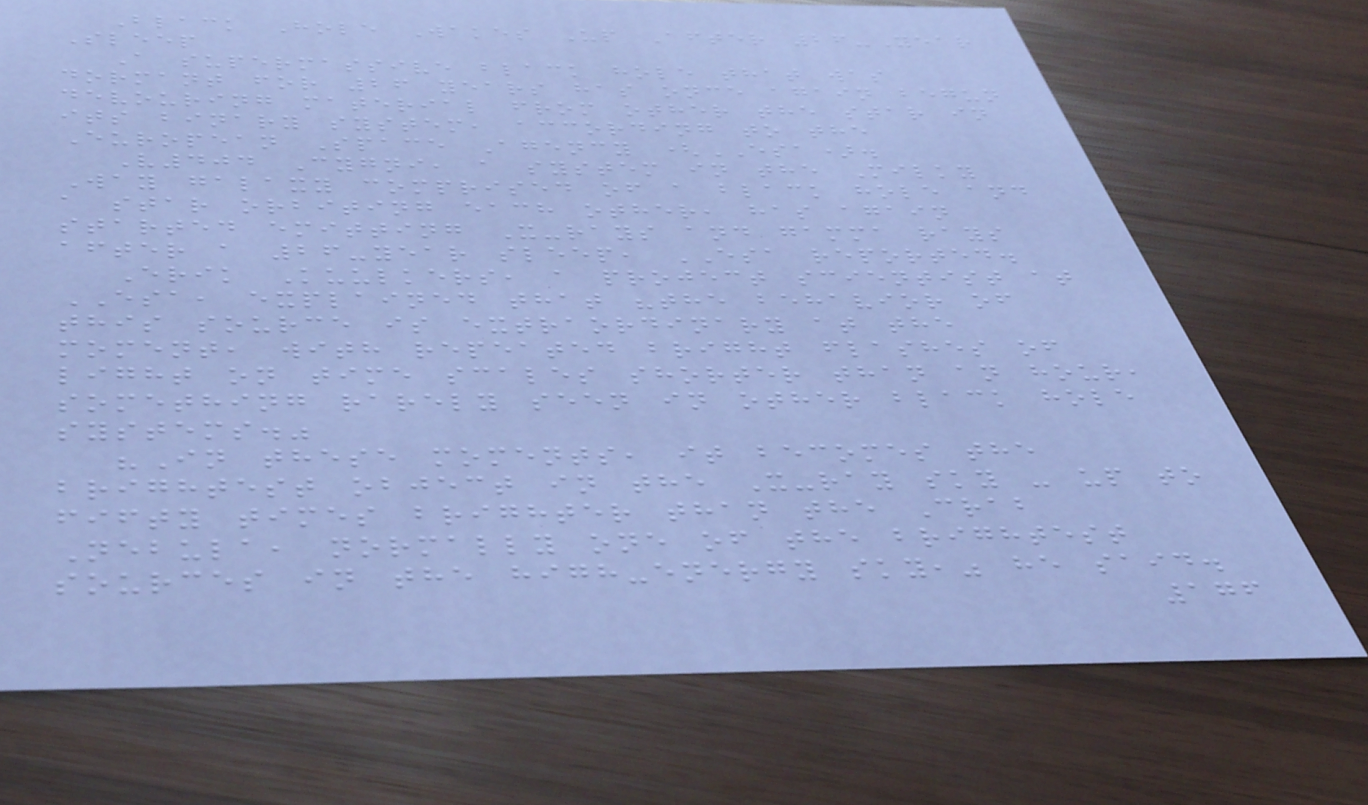Black Hole Wakes Up After 26-Year
Sleep
A supermassive black hole that was
dormant for 26 years has once again begun
devouring material from other the star in
its binary system, according to the
European Space Agency (ESA).
V404 Cygni, a system in the Milky
Way galaxy comprised of a black hole and
a star orbiting each other, has again
started emitting X-rays and gamma rays
after a 26-year sleep, ESA reported.
Erik Kuulkers, a project scientist at
ESA, explained that "the behavior of
this source is extraordinary at the
moment, with repeated bright flashes of
light on time scales shorter than an hour,
something rarely seen in other black hole
systems."
"In these moments, it becomes the
brightest object in the X-ray sky - up to
fifty times brighter than the Crab
Nebula, normally one of the brightest
sources in the high-energy sky," he said.
176
